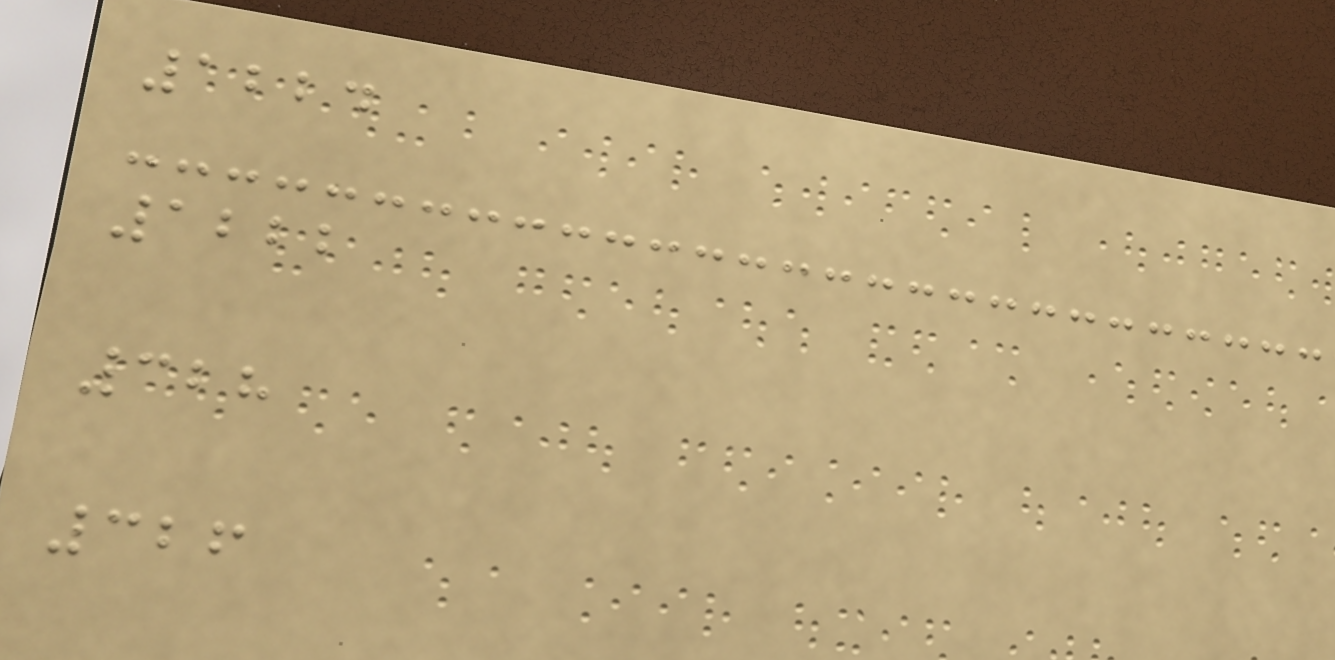1224
1222
328
326
